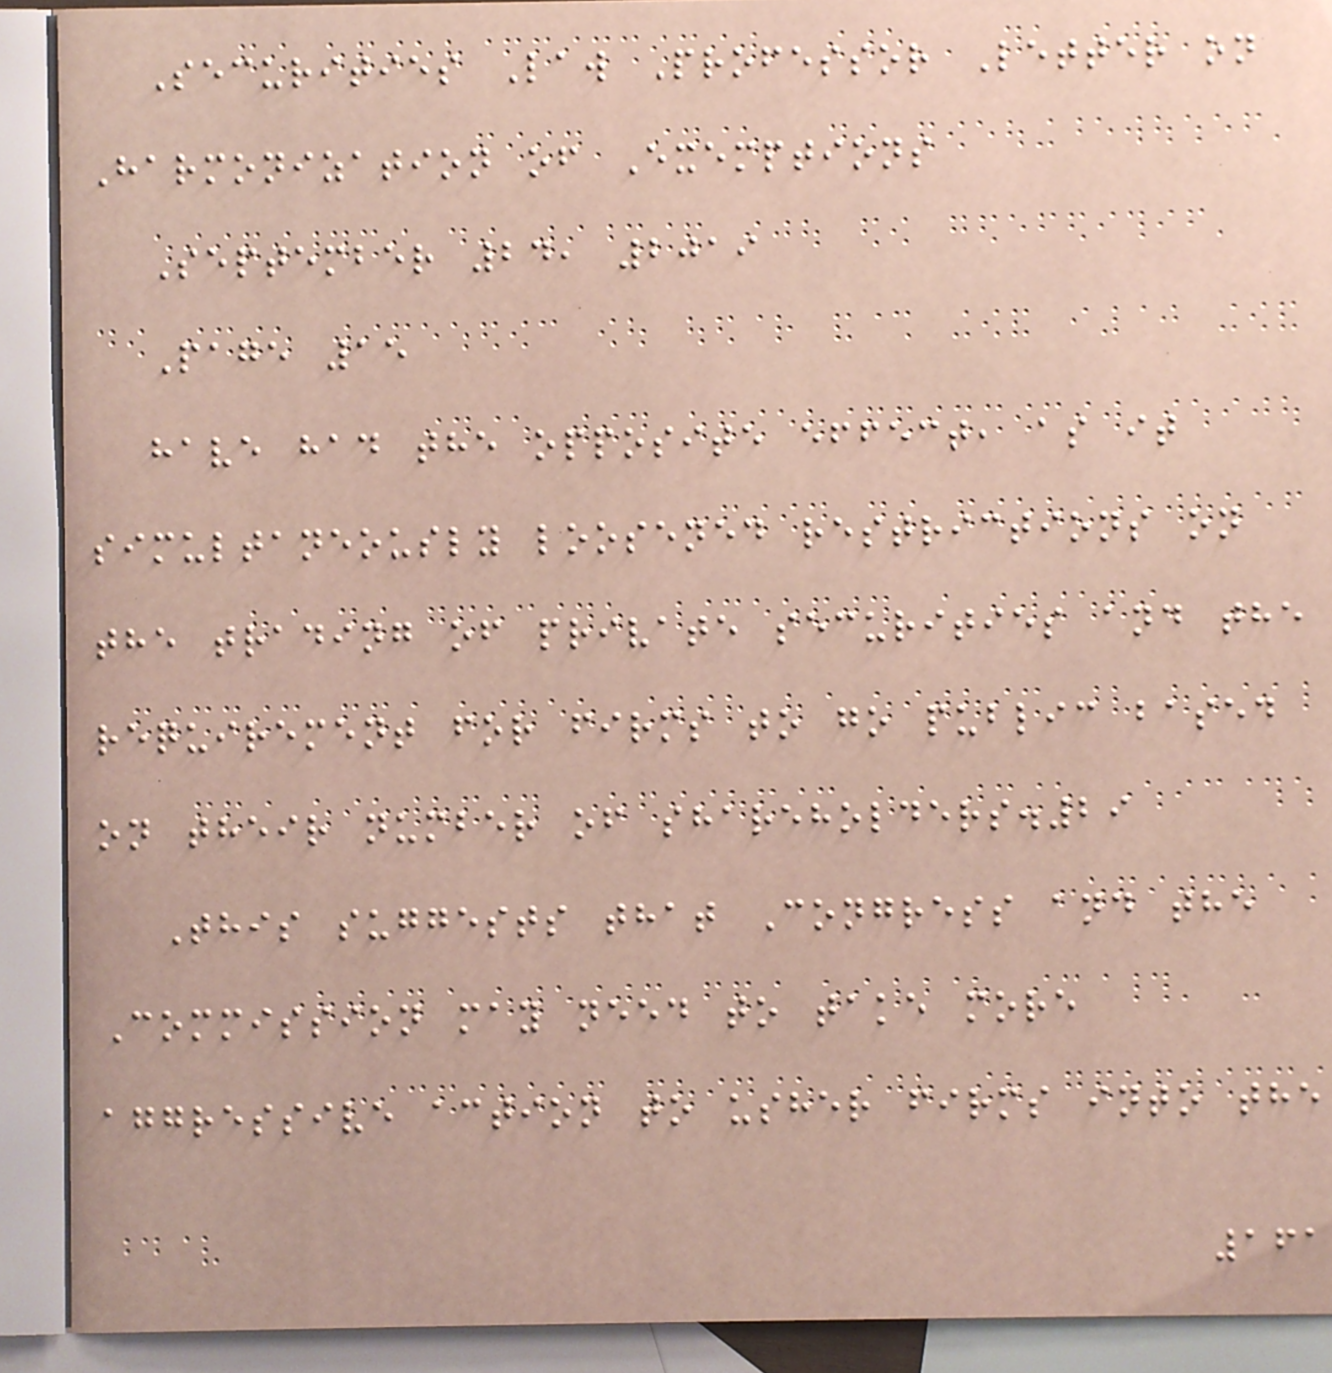Securities Law Professor Letter on
Harmonization of Exemptions
September 24, 2019
Page 15
have had the opposite effect, as it
simultaneously loosened restrictions on
the trading of private securities and the
requirement for firms to go public based
on their number of shareholders.29
This suggests that Congress and the
Commission may need to take more
aggressive action to usher firms into the
161
